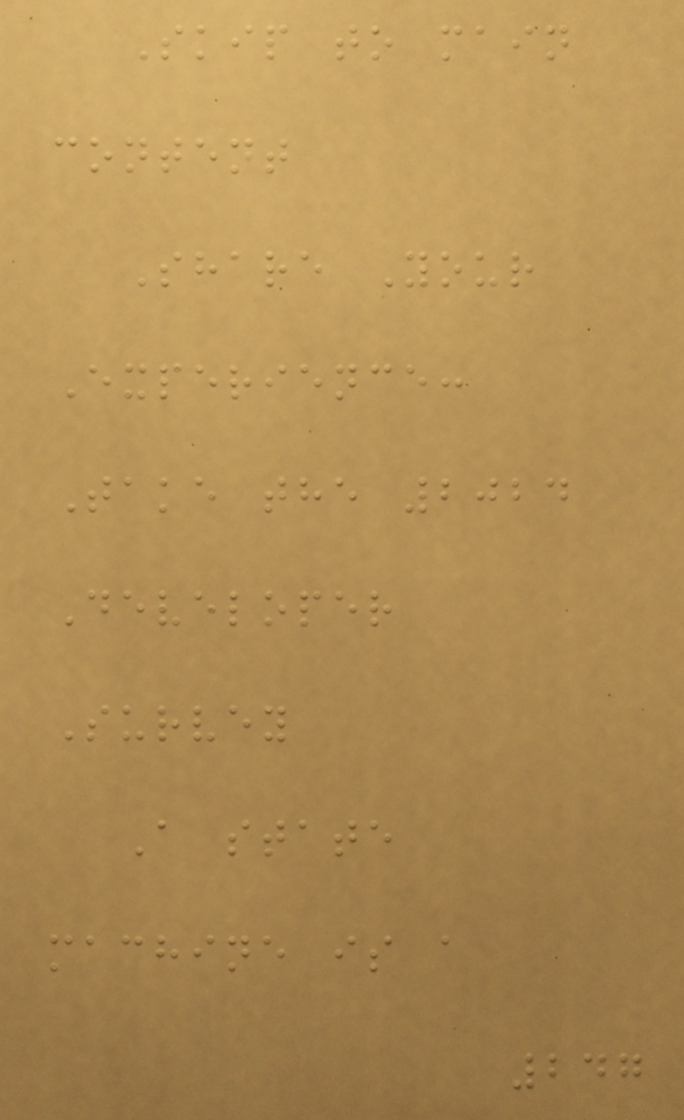Skip to main
content
Share Your
Experience:
Take the 2024
Developer
Survey
A state
machine is a
247
